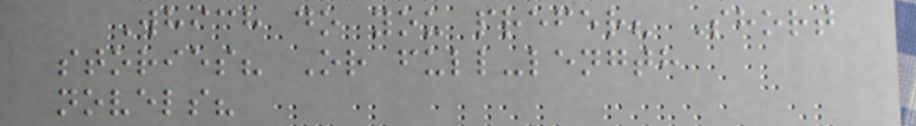Which do you prefer? Short
stories? Or full-length
novels?
